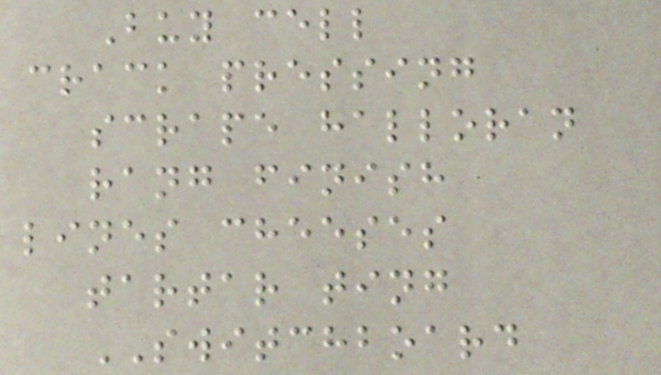Buy cell
crack pressing
scrape halloran
rang finish
lines cheeses
tartar ting
SWITCHBOARD
